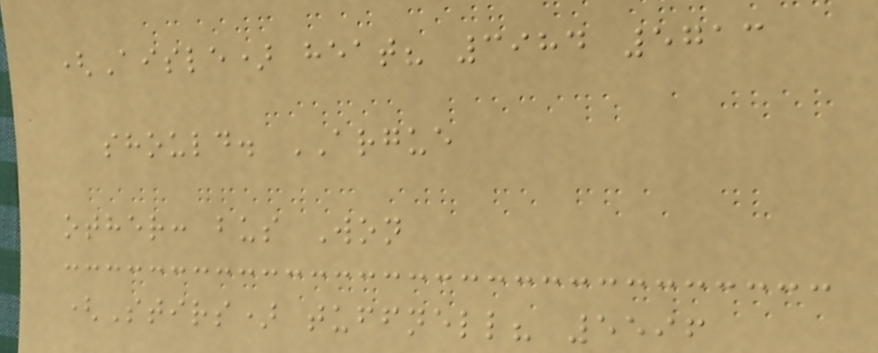(Aisle) heat? 3984 5713
should. ARGUE
other: bus Won
(Stirs) tuffnell? 5596
